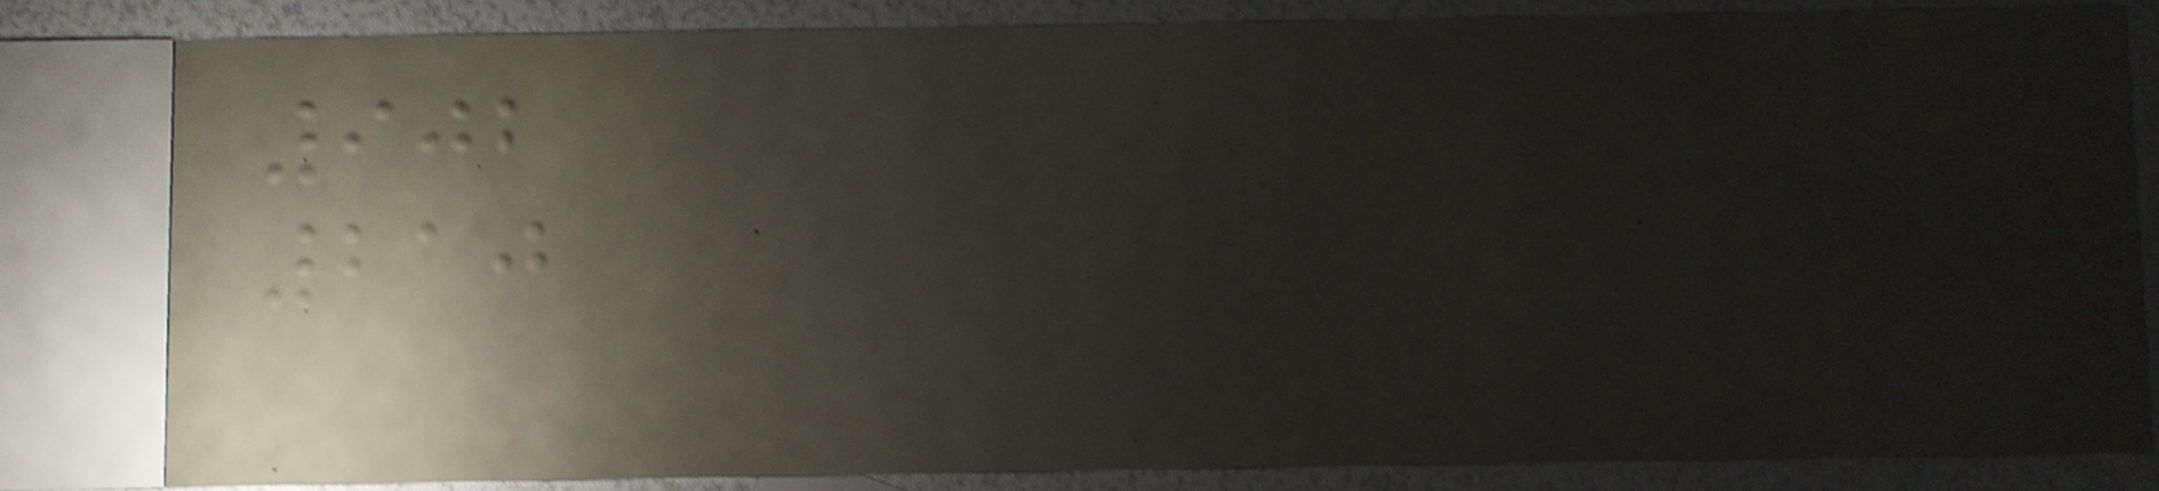902
210
